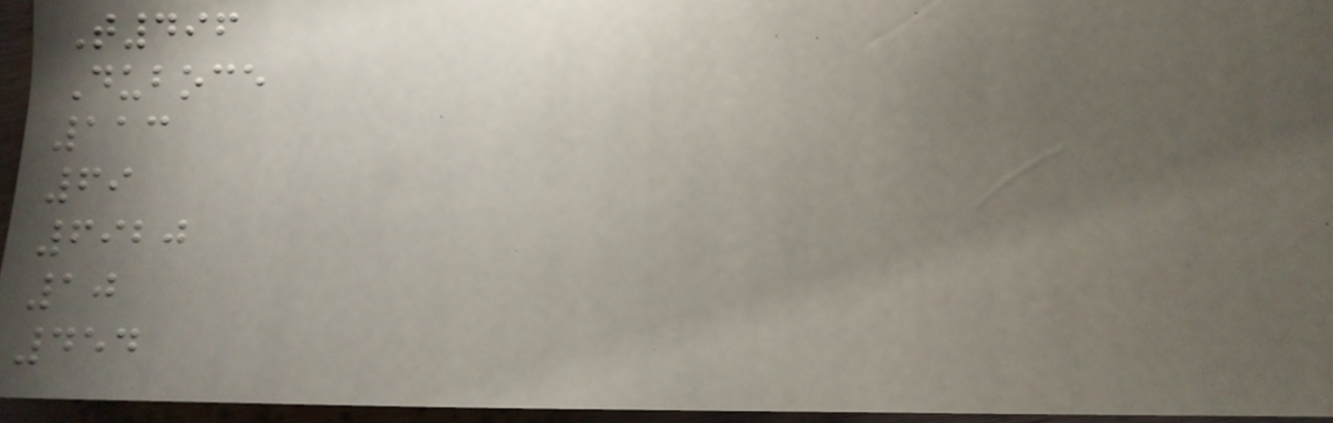T496
Duboce
113
69
6920
10
454
